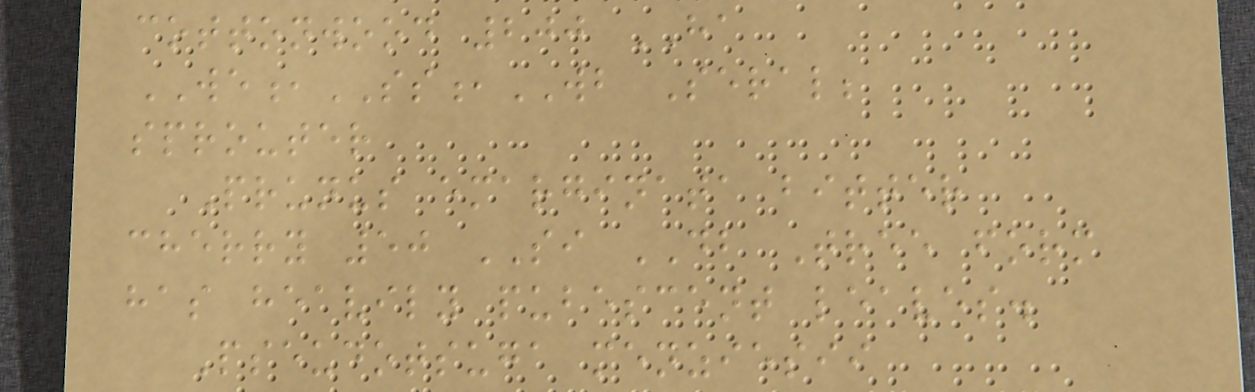cottonwood 200 HA
WE,SS,WB Seral;
sprouter
Prunus emarginata bitter
cherry 50 SI DB Tree form
has heavily pubescent leaves.
Pseudotsuga menziesii
